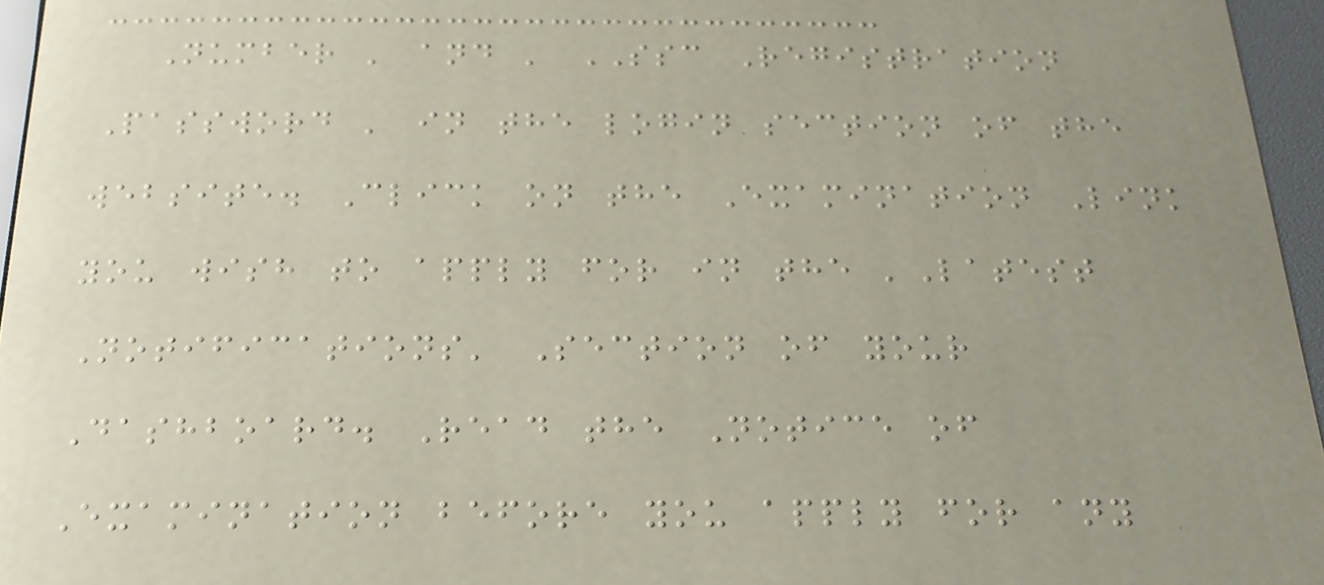Number ' and ' SSC Registration
Password ' in the login section of the
website. Click on the Examination Link
you wish to apply for in the 'Latest
Notifications' Section of your
Dashboard. Read the Notice of
Examination before you apply for any
